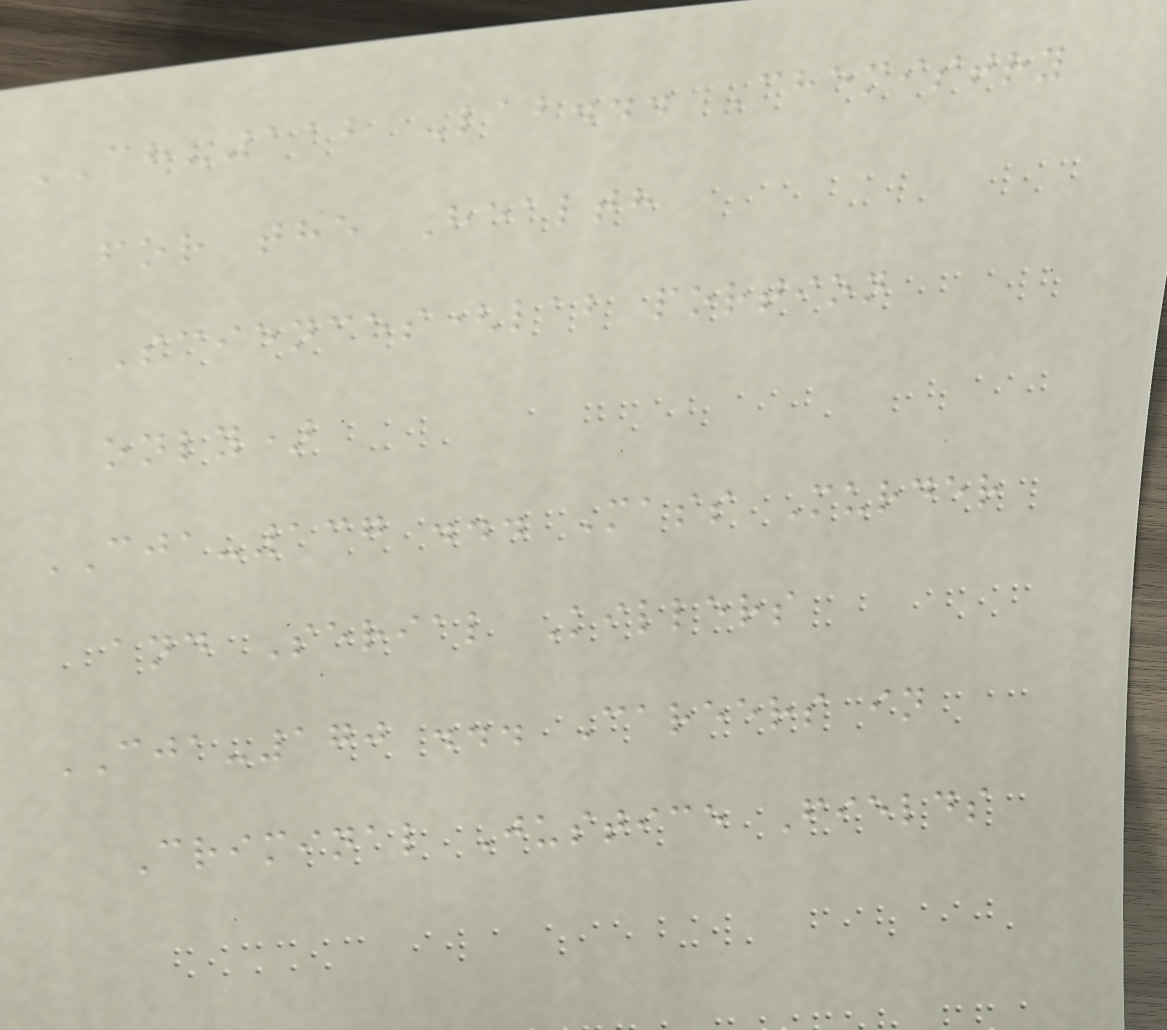CH-112 Lab... Chemistry
for the Health
Sciences(lab portion
only)
CJA-137 ... Mass Murder
and Serial Killers
CJA-170 ... Careers in
Criminal Justice Fields
